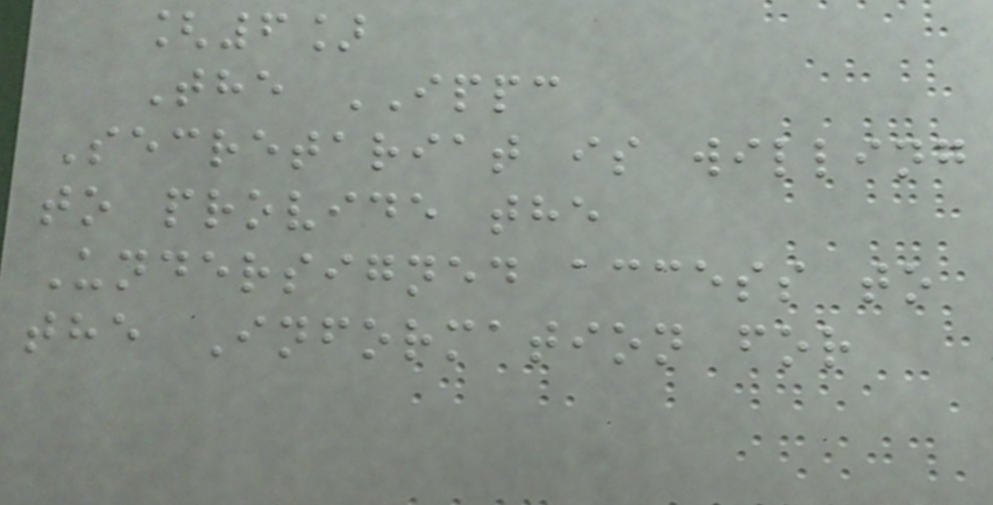[6]
The IPPC
Secretariat is willing
to provide the
Undersigned access to
the Information for
